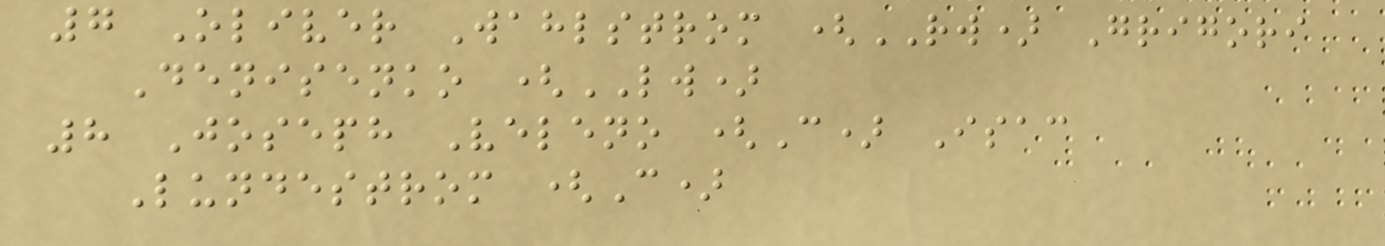7 Oliver Wahlstrom (RW) Grigori
Denisenko (LW)
8 Joseph Veleno (C) Isac
Lundestrom (C)
